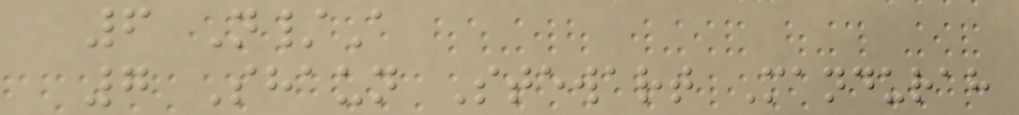6 N/A
7 Shaun Stewart Mandurah
